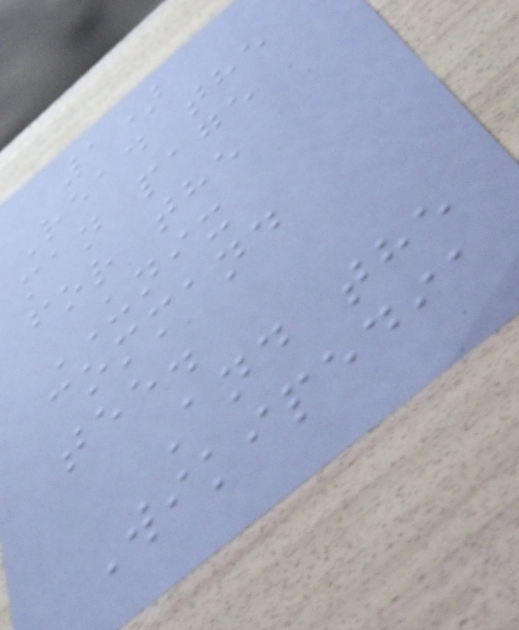1)
Read the
man page
for the
UNIX
command
tee.
And the
Wikipedia
